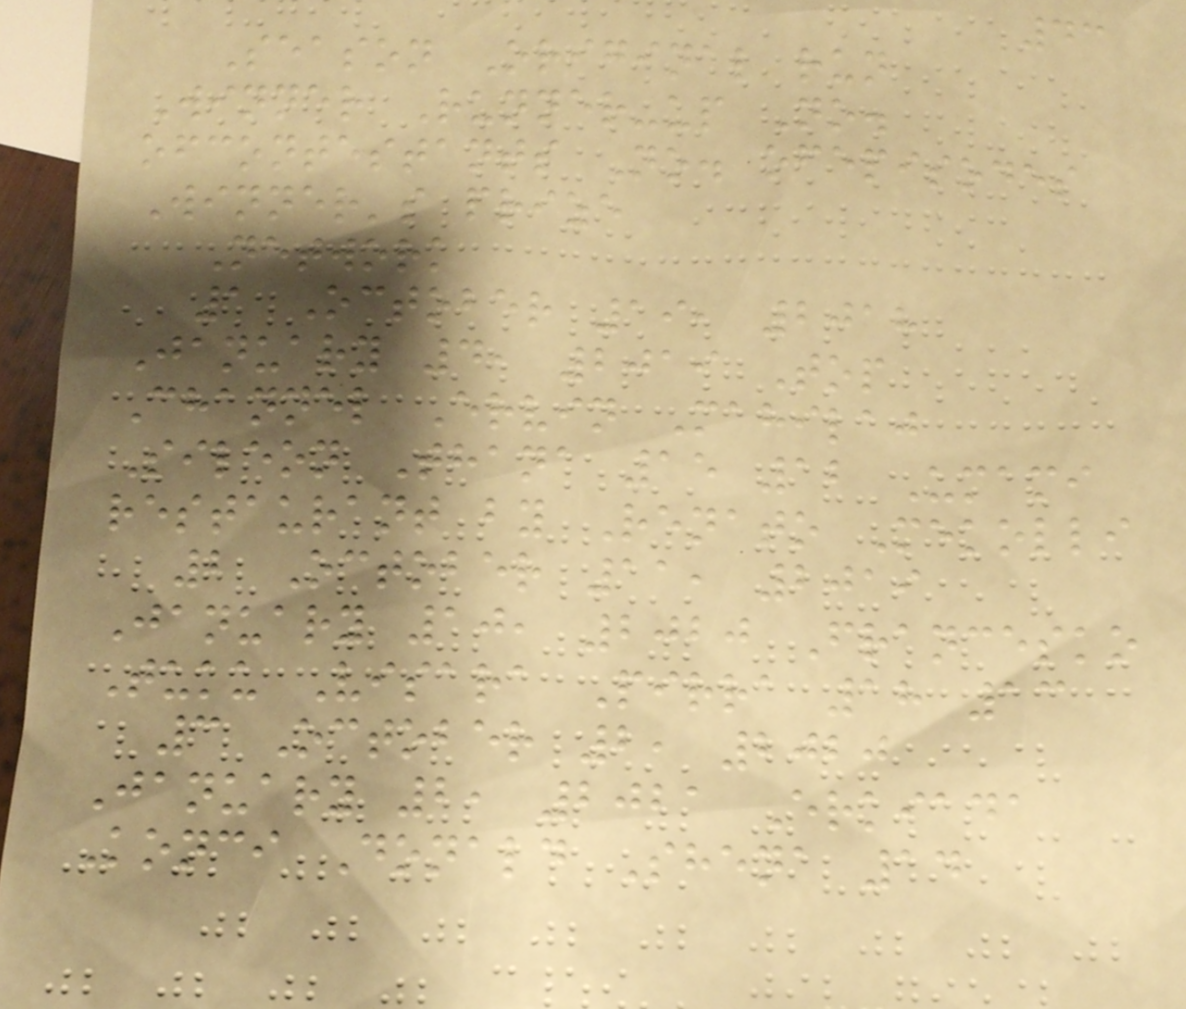43
Season Original run
Winner Runner-up No.
ofcontestants No. ofepisodes
Winner's prize
Network
1 October 19, 2018
January 4, 2019 Top
Channel Ervin Mahilaj
Sileon Thana 15 12 Umami
restaurant by Renato Mekolli
2 October 11, 2019
January 10, 2020 Francesko
Tuku Visara Pirra 18 13
3 October 2, 2020
January 2, 2021 Erkiada
Konci Donald Shena 14
